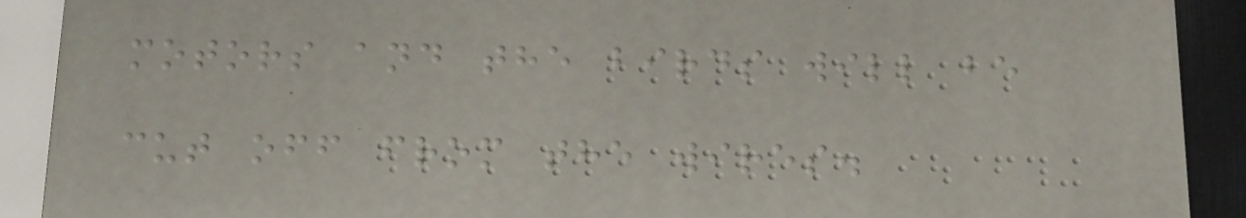motors and the birds will be
cut off from the wires.
